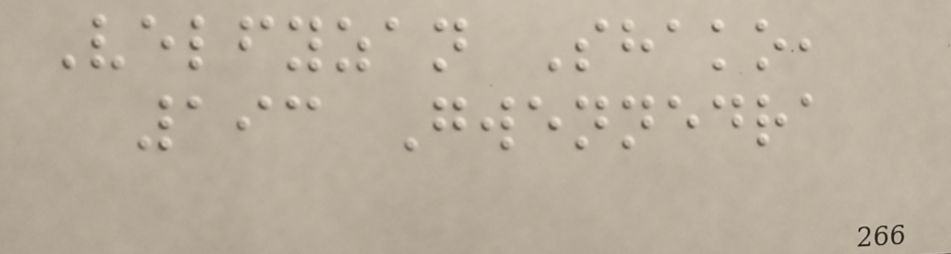Velfyzan Shako,
193 Gwennedra
